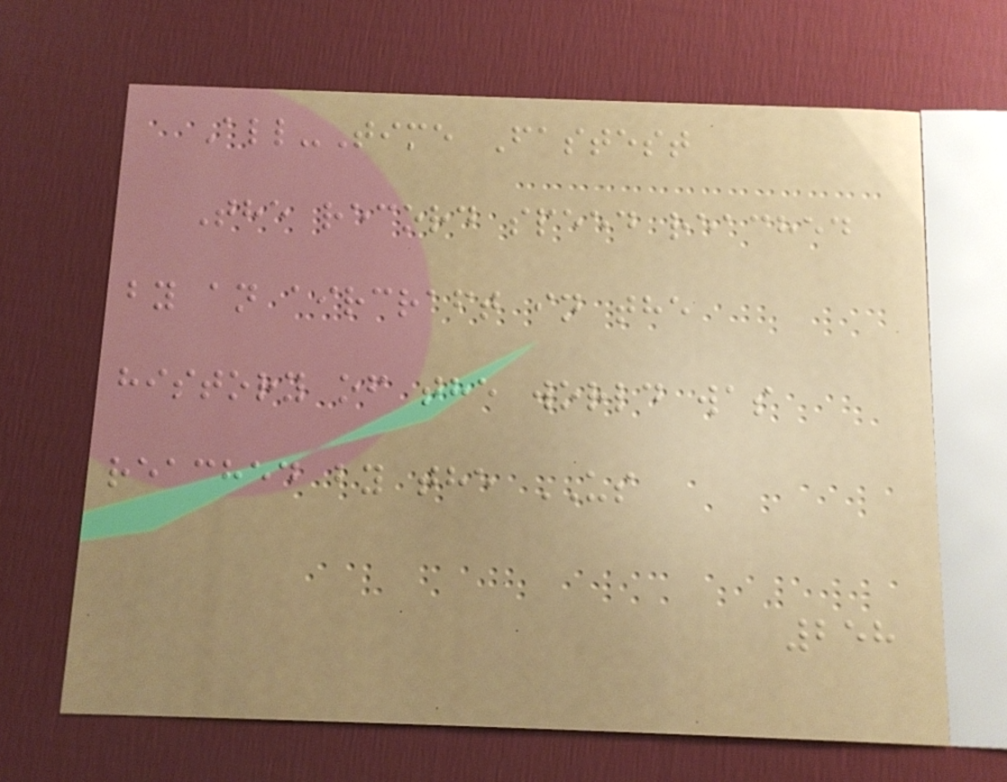All-Time Fastest
The record speed reached
by an aircraft in the
history of the world was
reached by the US
258
